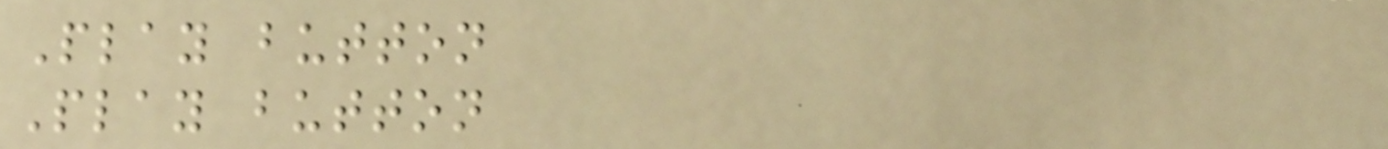Play button
Play button
